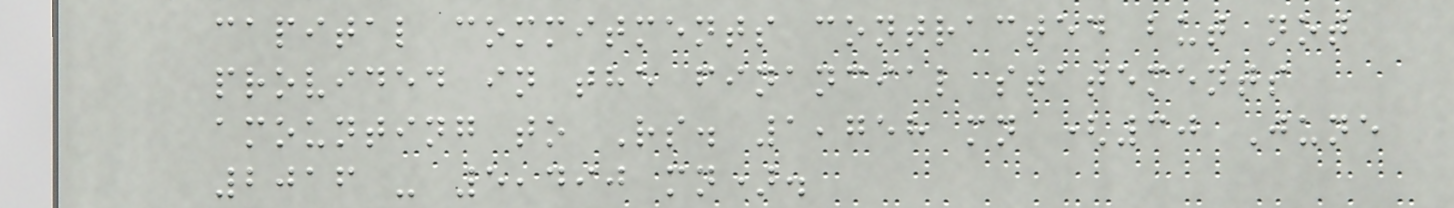capital commitments contracted but not
provided in the financial statements
amounting to Rs. 1,758 mn (30 June
2016 - 5,490 mn).
